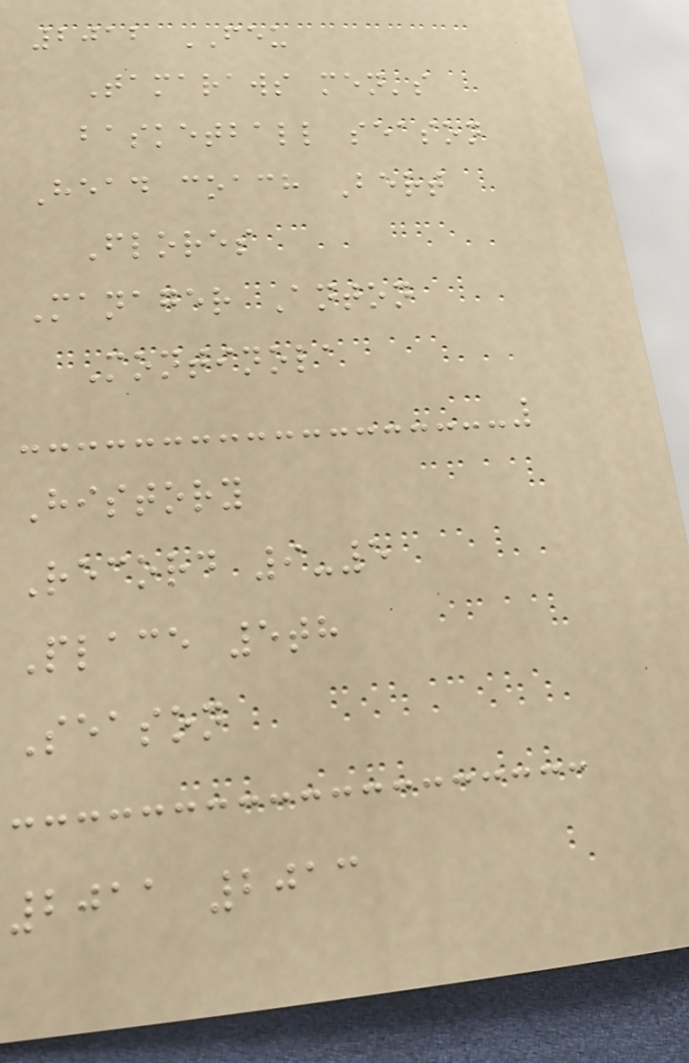2012 FEU
Tamaraws men's
basketball season
Head coach Bert
Flores
Manager Anton
Montinola
History
Record 9-5
Place 5th
Season
2011 2013
